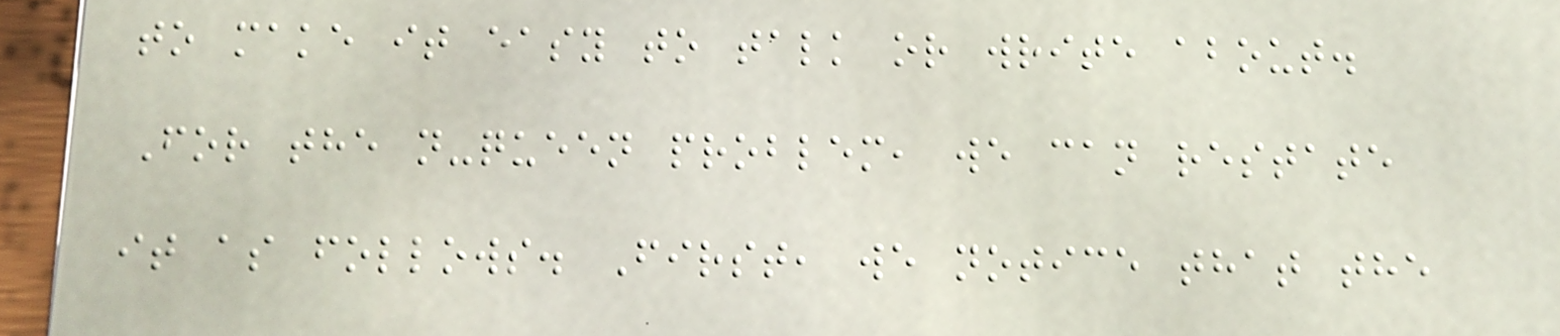to make it easy to talk or write about.
For the n-queen problem, we can restate
it as follows. First, we notice that the
